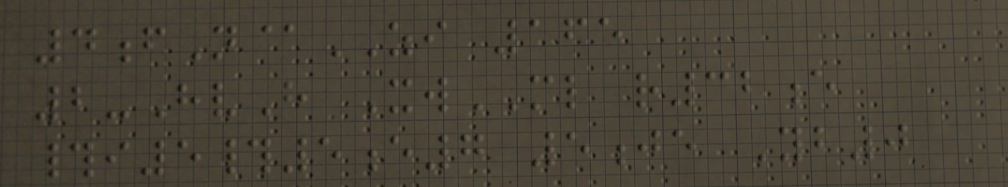4fN@ZI 165
2-HvH XwML r32e
#i5#5e7 5je Yb0
